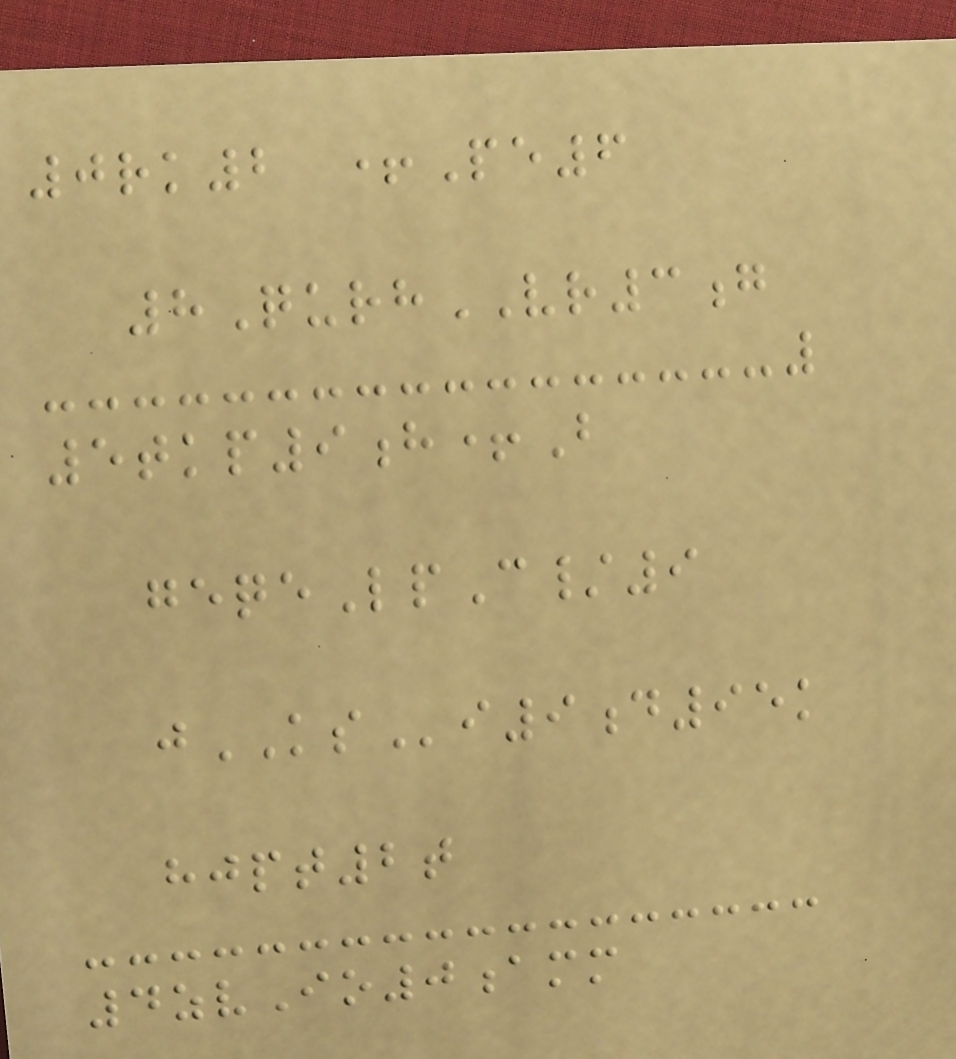0rk2 +Pe6
8QurhVR3g
5tkp9h+B
geqeLpC/9
jKSi9d95k
hjpt2t
4zvIo0amm
